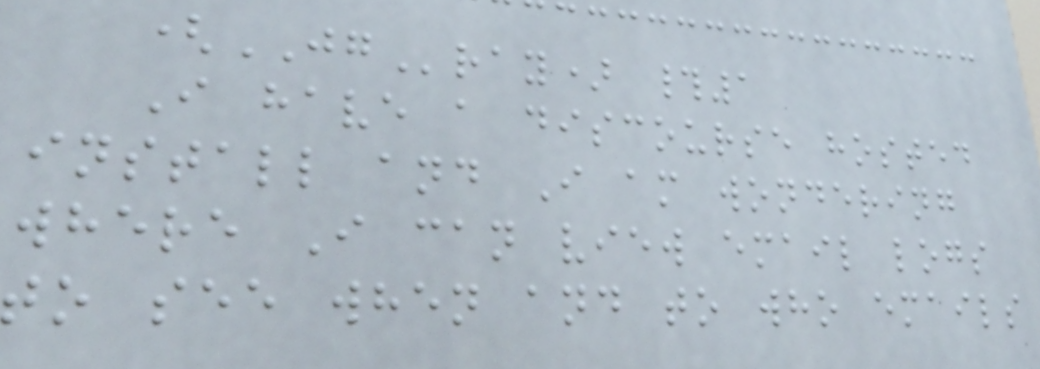(JGray) #1
I have a discourse hosted
install and I am wondering
where I can view email logs
to see when and to who emails
